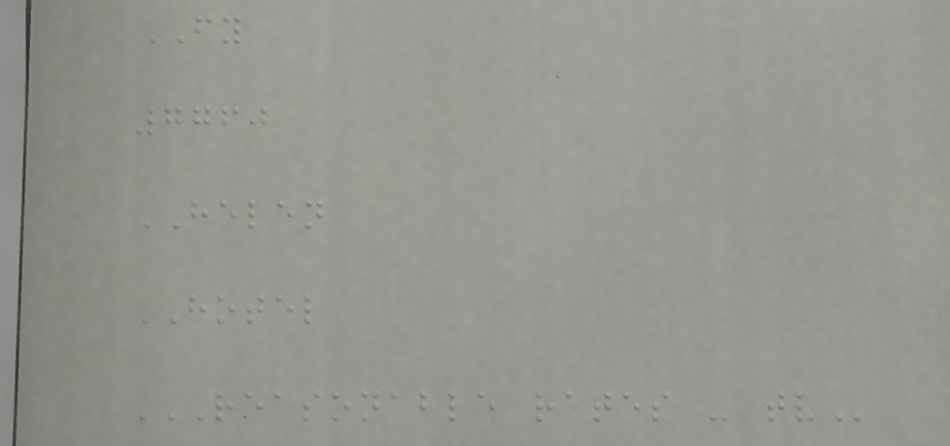FY
7760
HELEN
HOTEL
REASONABLE RATES - TV
